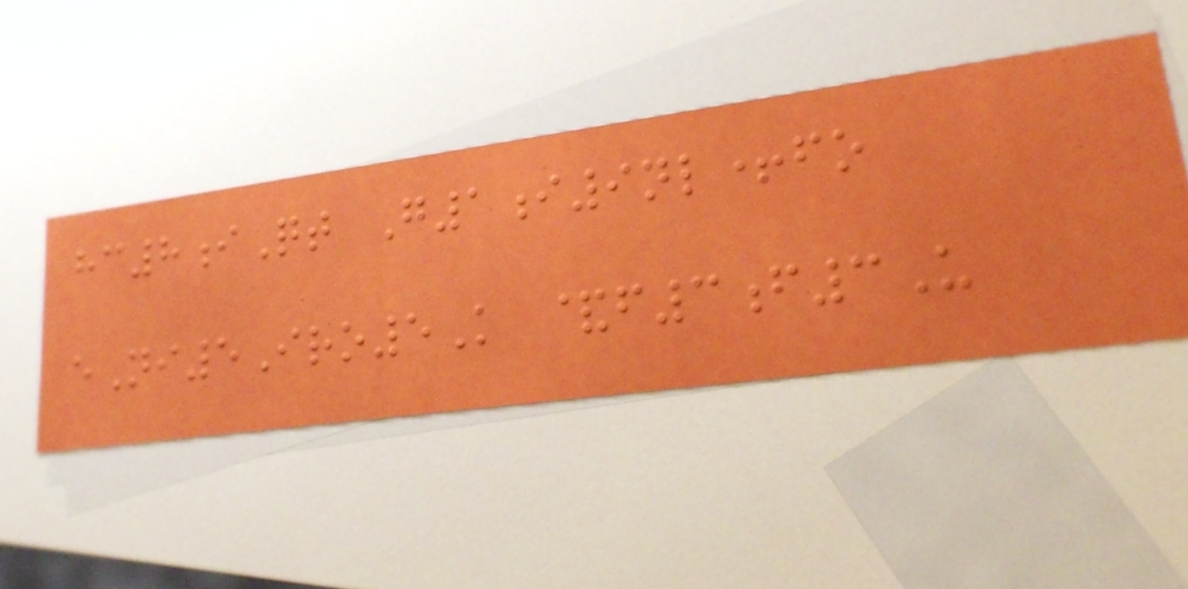hc8iQt G1i9nl+fo
eNi5Iro5K &f3f3U
